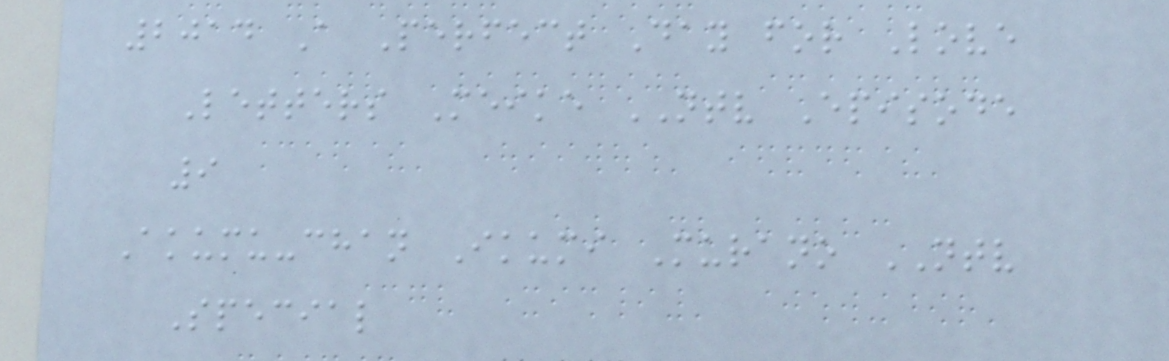2014 A Perfect Day for Love
Letters Meike NTV Episode
9
Akumu-chan Ikumi Murano NTV
Special
